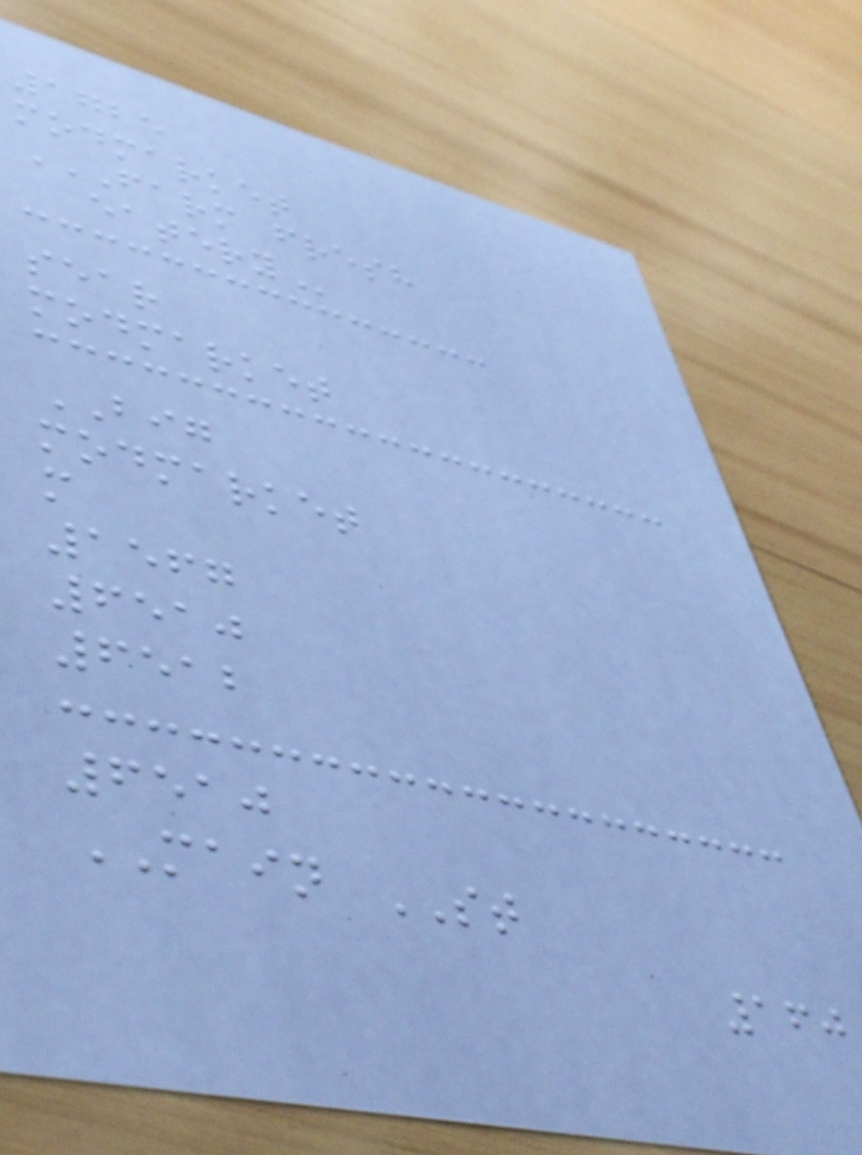1725
modmarket
FARM FRESH
EATERY
sear
modmarket
BIG
modmarket
m
1567
6510
6512
6510
MAIN ST
160
